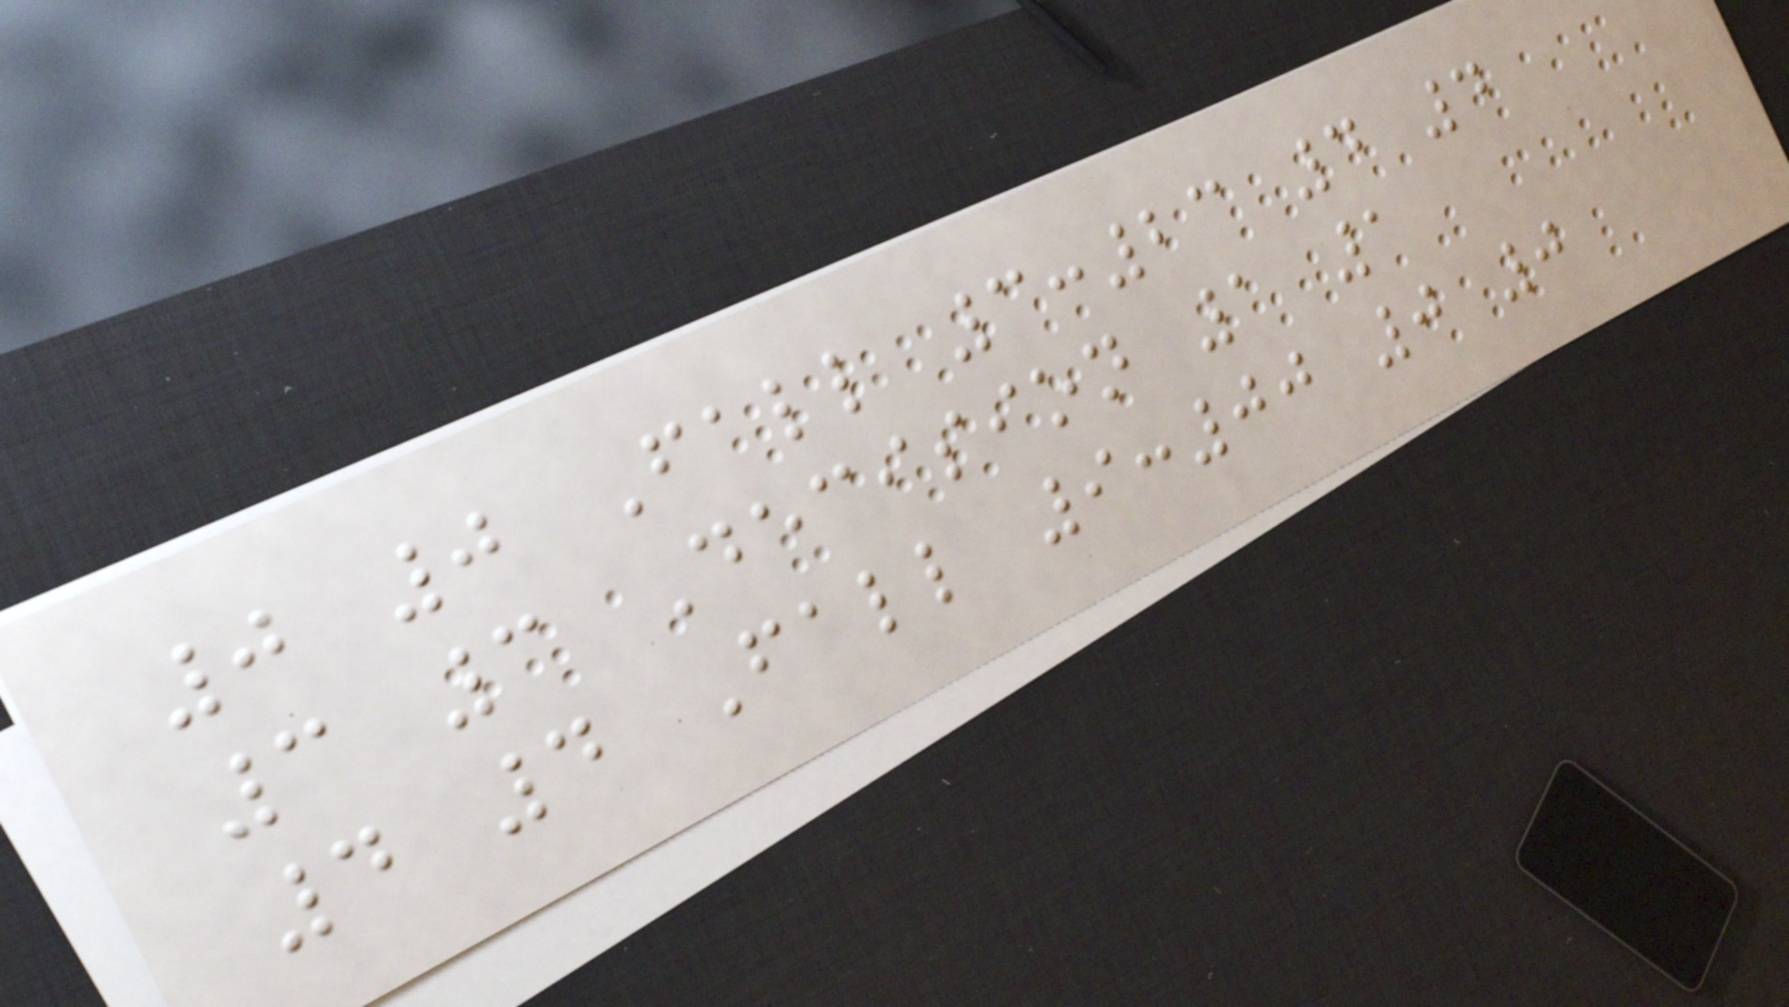0 0 Fall 3:23 4 4
3 3 Decision 1 1
4 4 Fall 9:00 0 0
